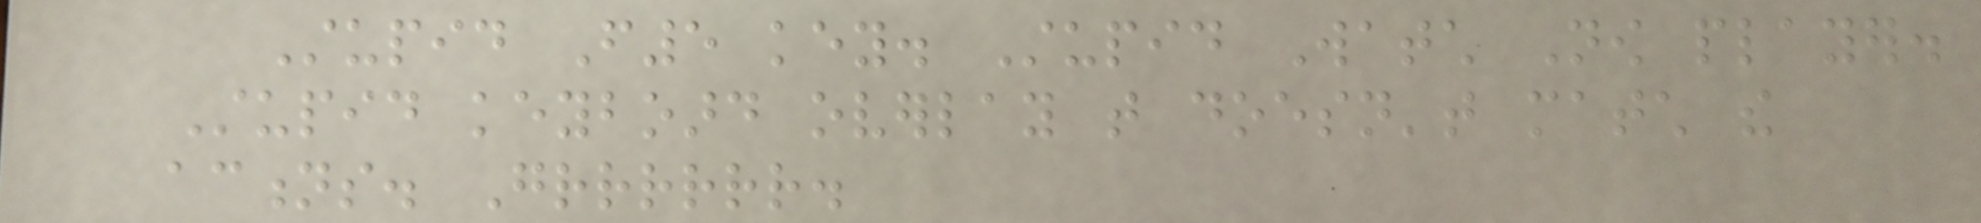Stupid F5 key. Stupid Watch Now player.
Stupid keyboard overlay that doesn't match the
actions. Grrrrrr.
